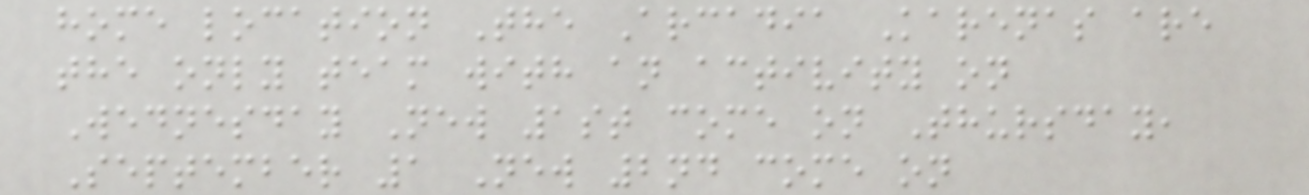home location The Arcadia Karenas are
the only team with an activity on
Wednesday New 1st come on Thursday,
September 1 New 2nd come on
